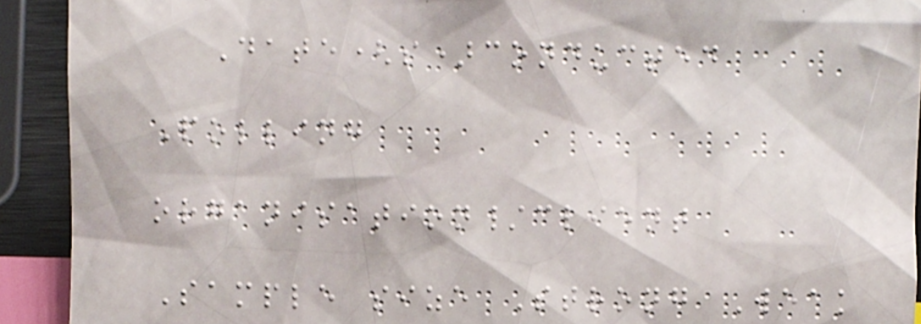Date(s)conducted
Polling
organisation/client
Sample size Strong Weak
